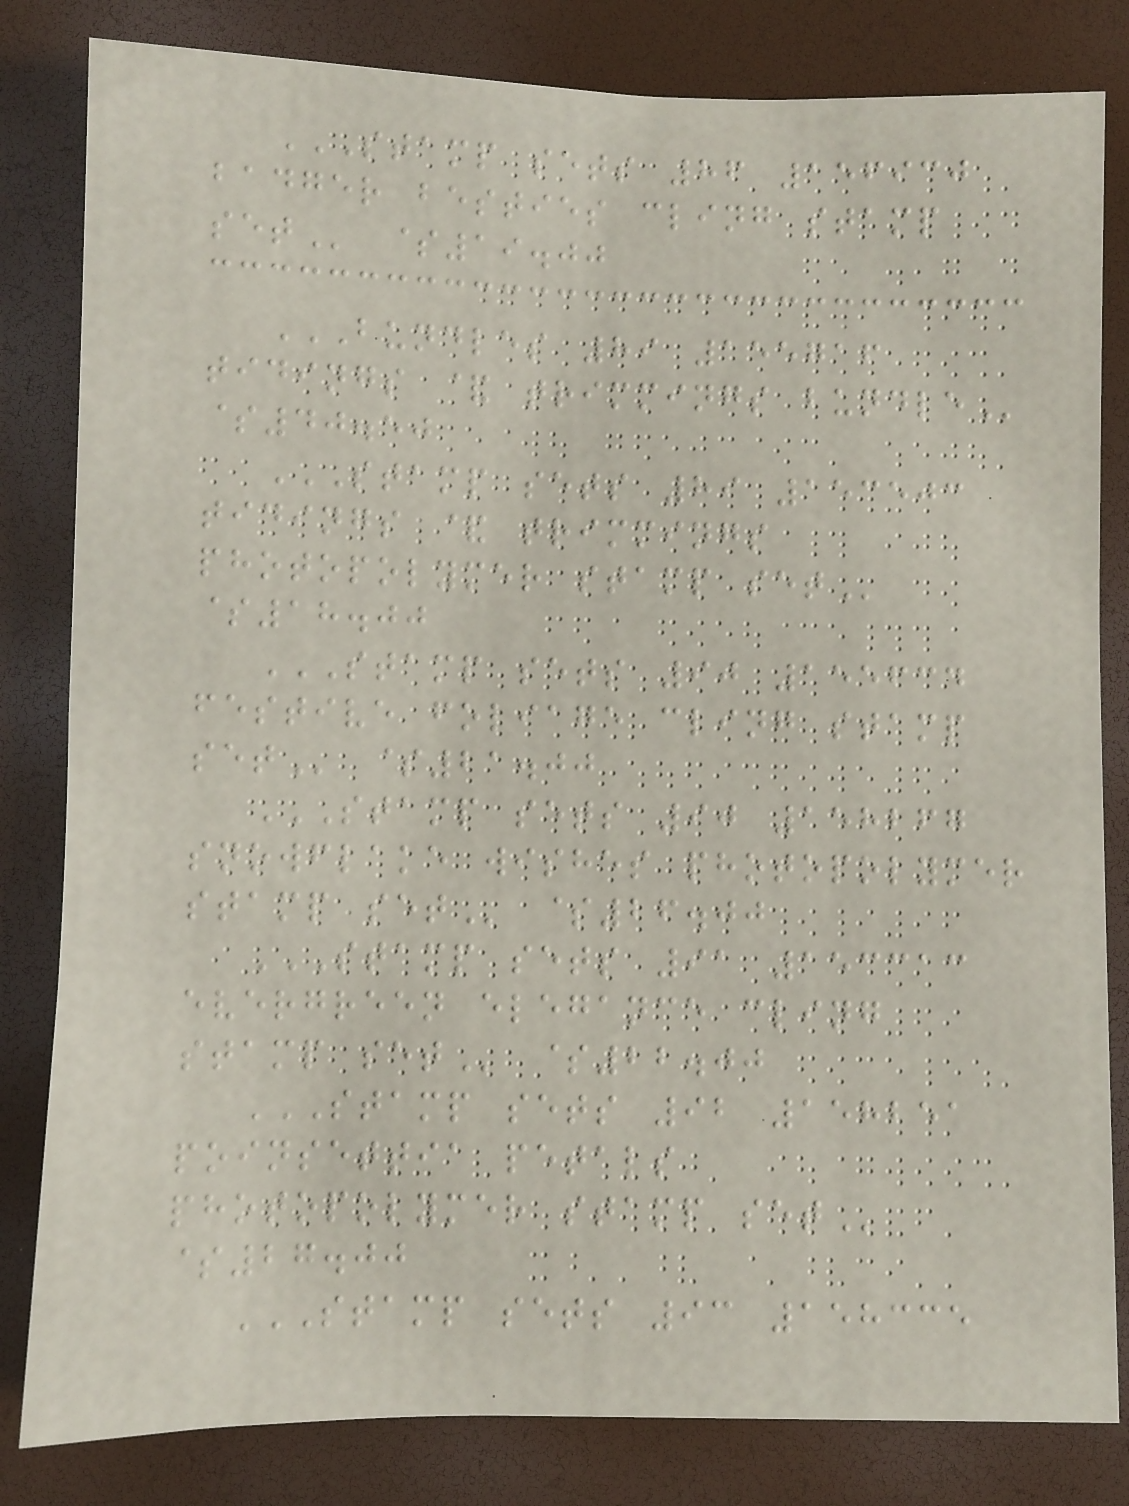STAMP SETS 86 156930
BADGER BESTIES CLING STAMP
SET $19.00
BUNDLES 89 155716
TIDINGS & TRIMMINGS BUNDLE
$40.50
STAMP SETS 89 153503
TIDINGS & TRIMMINGS
PHOTOPOLYMER STAMP SET
$18.00
STAMP SETS 90 155634
FESTIVE FOLIAGE CLING STAMP
SET $21.00
STAMP SETS 90 158267
SNOWFLAKE WISHES PHOTOPOLYMER
STAMP SET $26.00
STAMP SETS 91 153313
EVERGREEN ELEGANCE CLING
STAMP SET $22.00
STAMP SETS 92 158251
POINSETTIA PETALS
PHOTOPOLYMER STAMP SET
$27.00
STAMP SETS 93 158335
